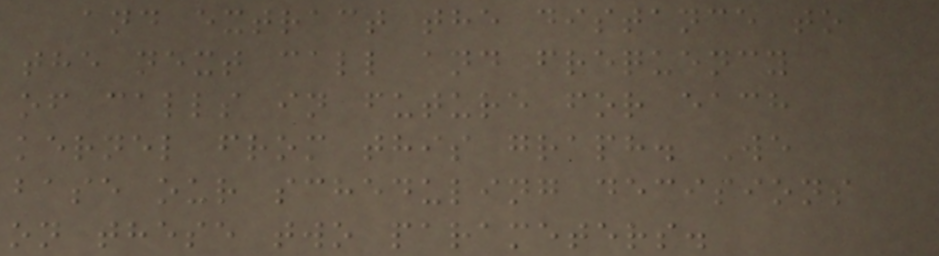and extract the distance to
the next call and frequency
of calls in future for each
kernel from this graph. We
base our scheduling decisions
on these two parameters.
